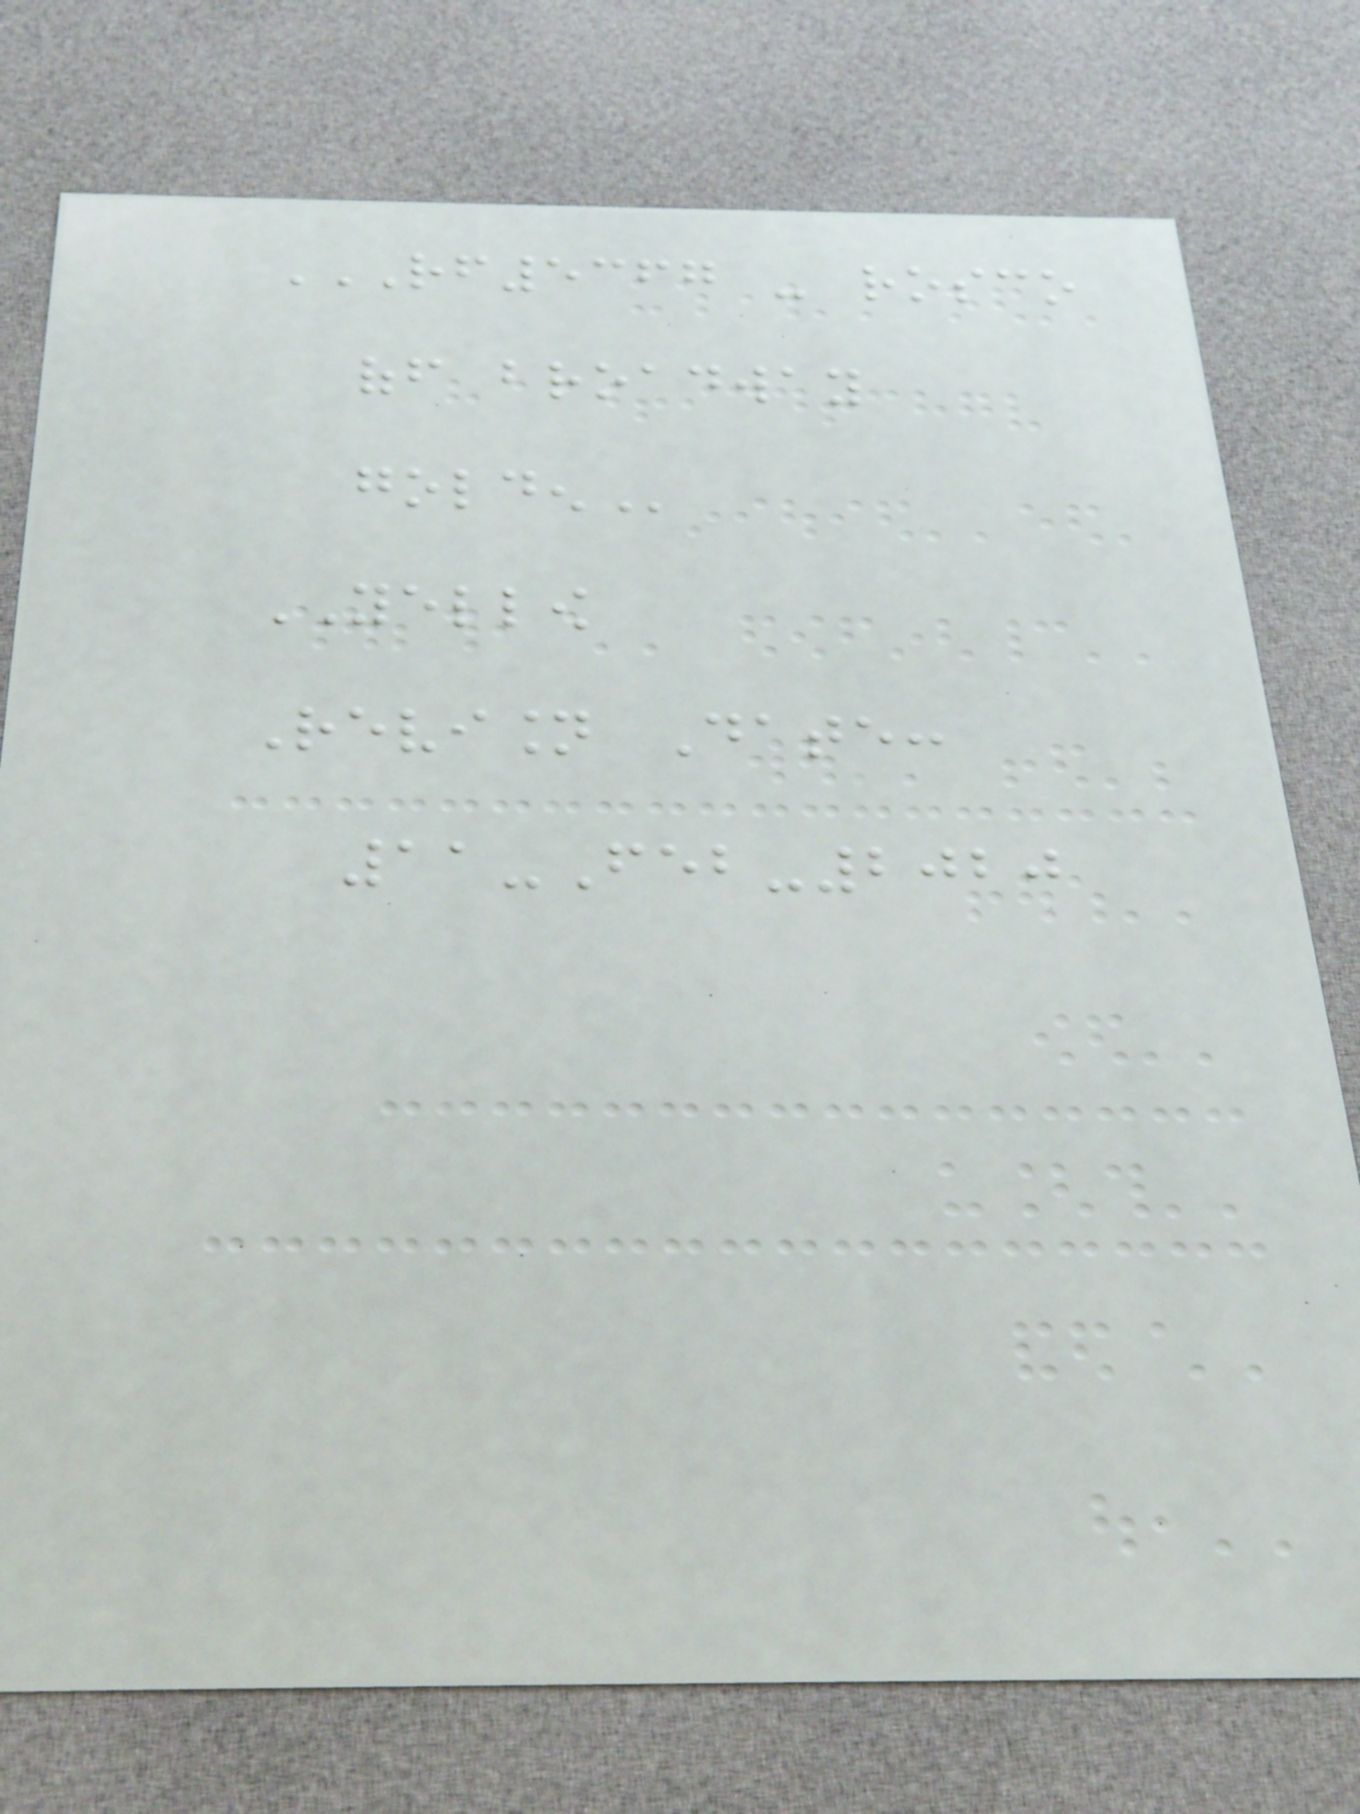RF5367 - ROSCO
OFF BROADWAY
GOLDEN
YELLOW
Revision Date:
11-Feb-2020
